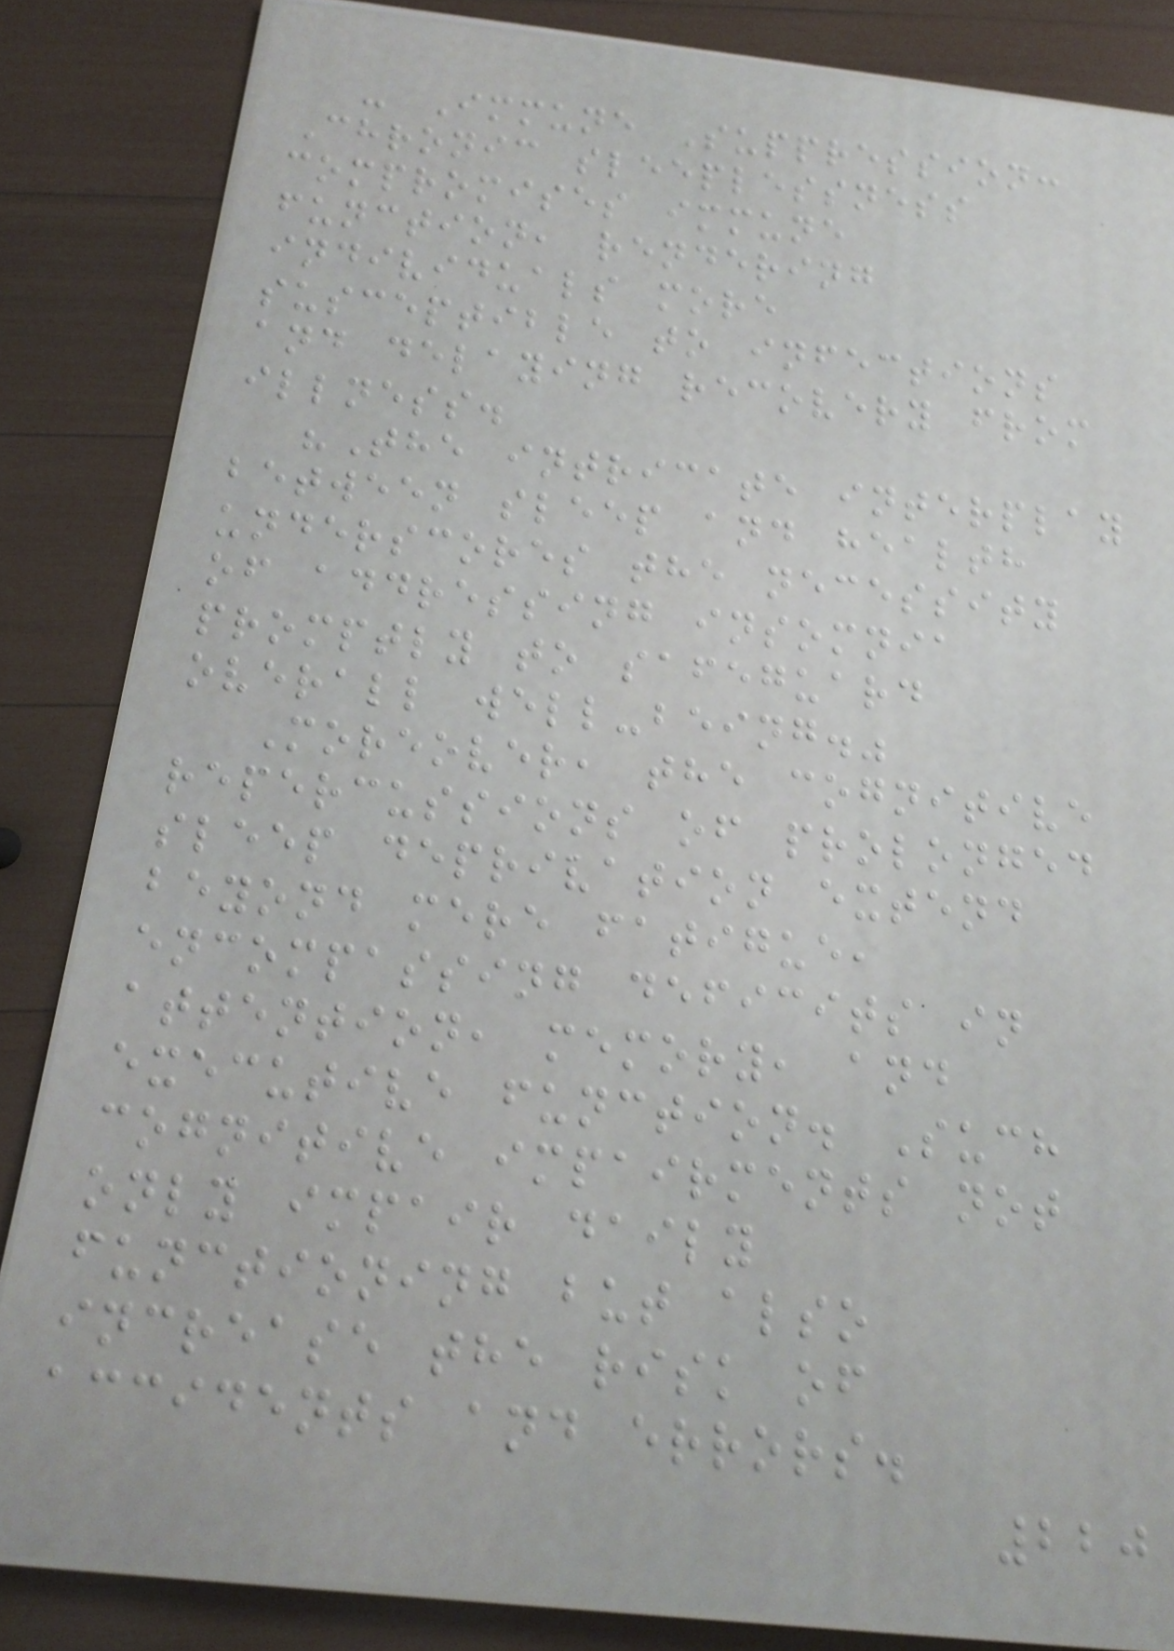- Immune Suppression:
Chronic sleeplessness
compromises immune
function, rendering
individuals more
susceptible to infections
and delaying recovery from
illness.
"The intricate interplay
between sleep and health
underscores the necessity
of addressing insomnia
promptly to safeguard
overall well-being."
Moreover, the cognitive
repercussions of prolonged
sleep deprivation extend
beyond mere fatigue,
encompassing deficits in
attention, memory, and
executive function. Such
cognitive impairments not
only impair daily
functioning but also
increase the risk of
accidents and errors.
220
